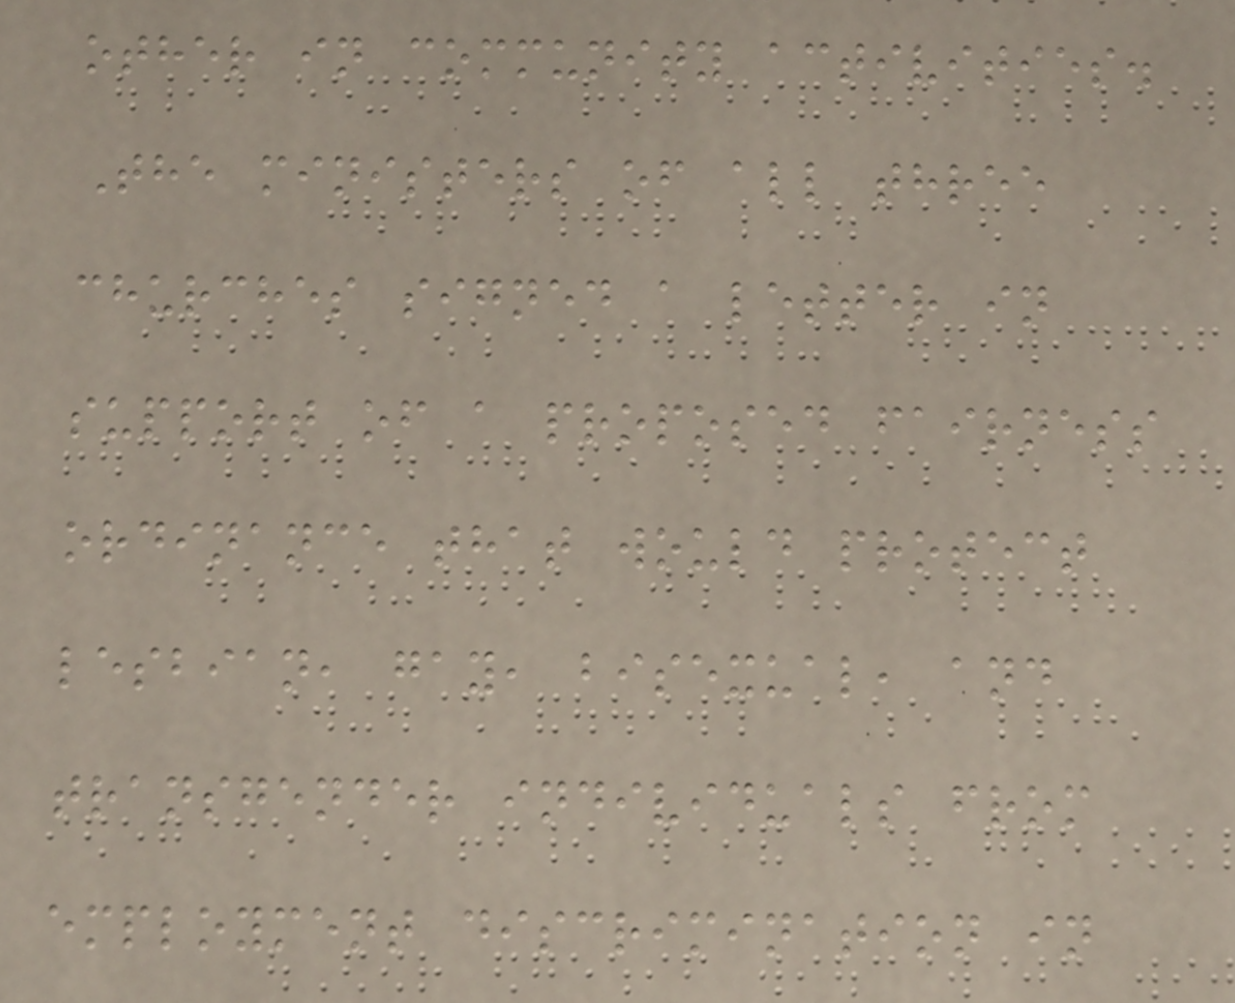other in community activities.
The ministers of all three
churches signed a letter in
support of a proposed fairness
ordinance that would protect
lesbian, gay, bisexual, and
transgender individuals from
employment discrimination in
